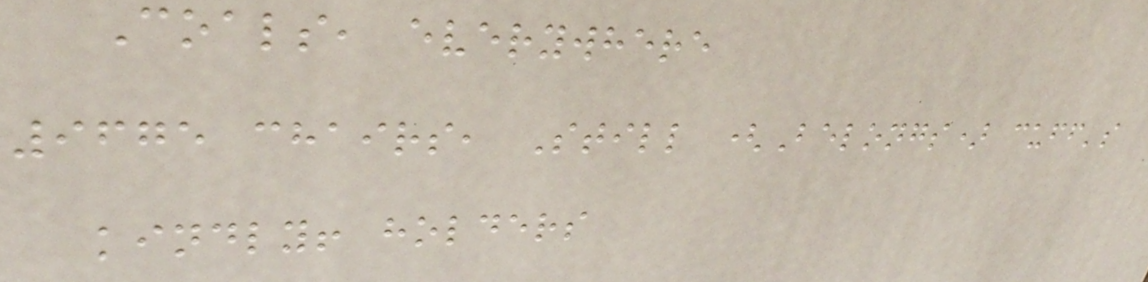Coals, everywhere
9675 chairs, Still (Belongs) cuff's
kindly! holders
